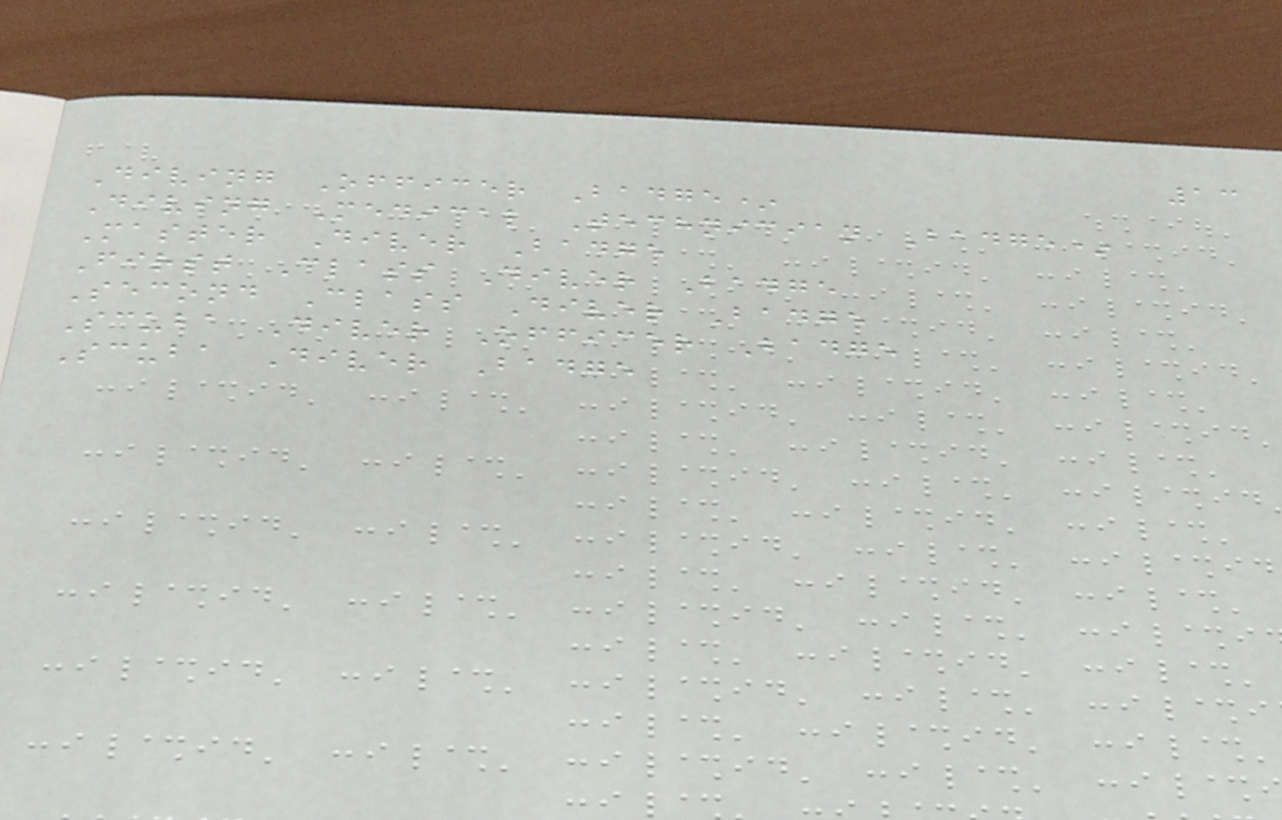13
Diving Officer Badge*
Diving Medical Technician Badge*
Master Diver Badge
First Class Diver Badge
Second Class Diver Badge
Scuba Diver Officer Badge
Scuba Diver Badge
